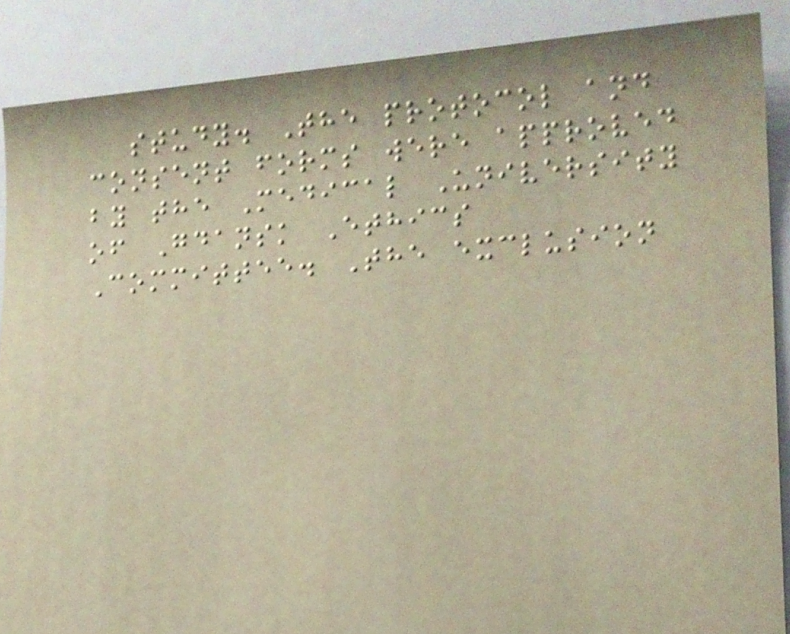study. The protocol and
consent forms were approved
by the Medical University
of Gdansk Ethics
Committee. The exclusion
